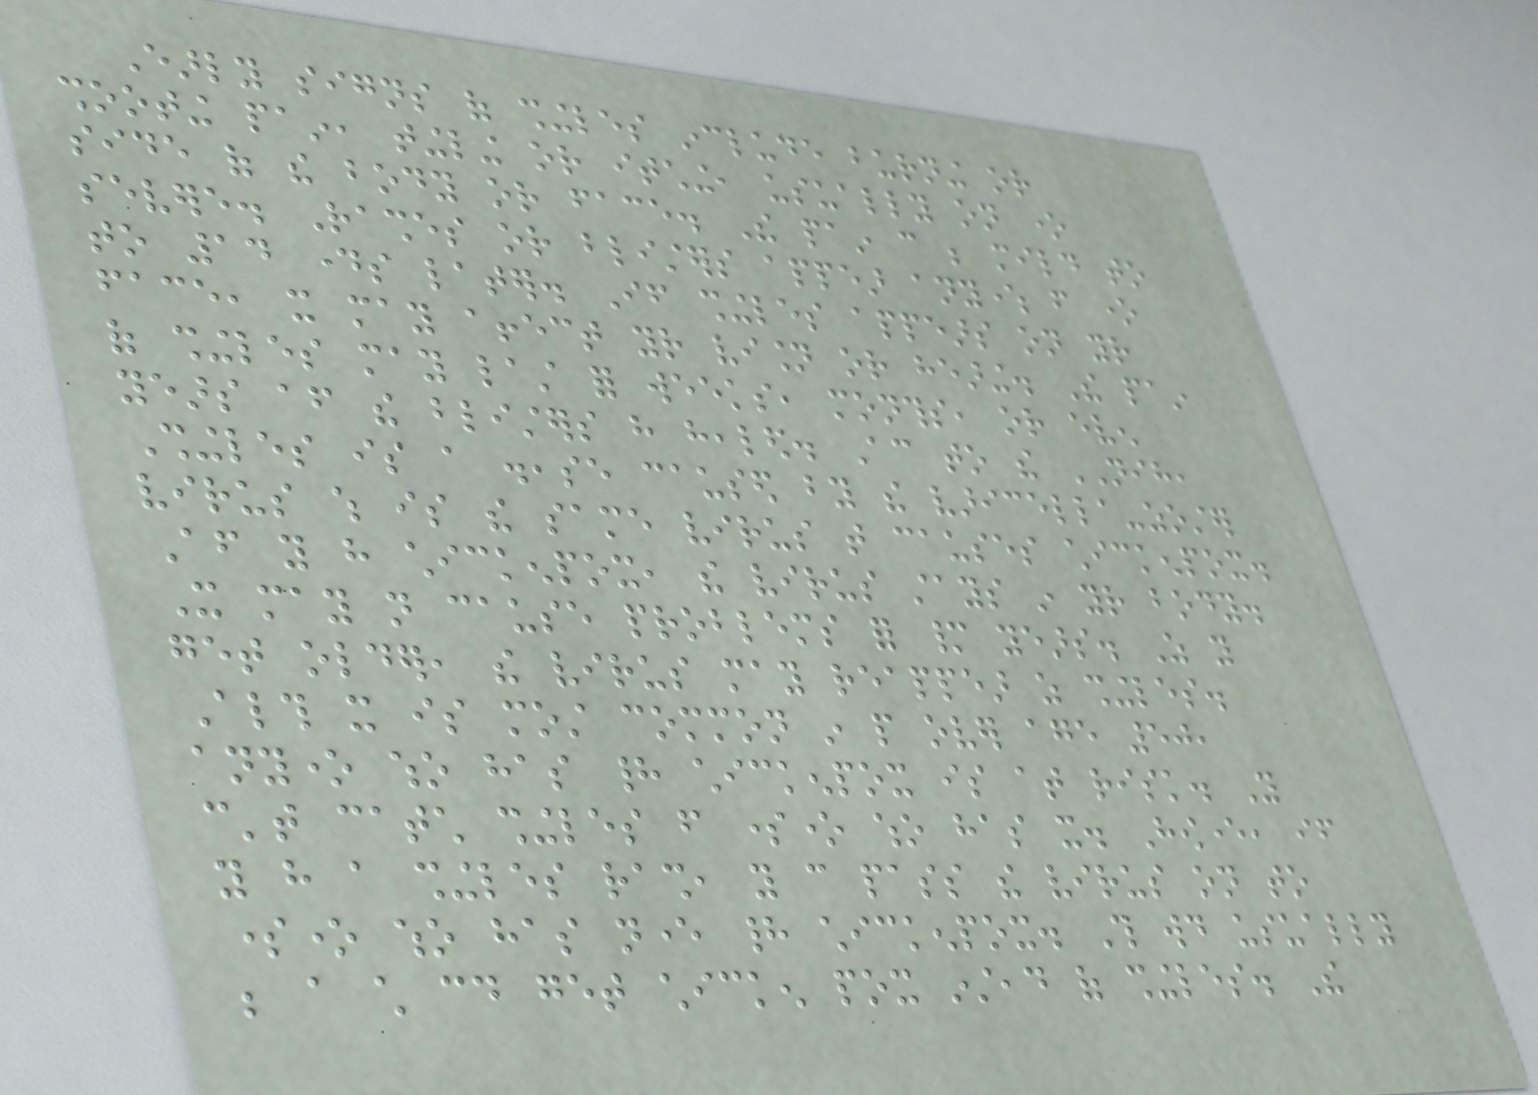Early signs of shingles include burning or
shooting pain, tingling or itching, usually on one
side of the body or face. The pain can be mild to
severe. Rashes or blisters appear anywhere from one
to 14 days later. If shingles appears on your
face, it may affect your vision or hearing. The pain
of shingles may last for weeks, months, or even
years after the blisters have healed. According to the NIH,
Shingles is a disease caused by the varicella-zoster
virus which is the same virus that causes chickenpox.
After you have chickenpox, the virus stays in your body.
It may not cause problems for many years. As you
get older, the virus may reappear as shingles.
Although it is most common in people over age 50,
anyone who has had chickenpox is at risk. You
can't catch shingles from someone who has it. However, if
you have a shingles rash, you can pass the virus on to
someone who has never had chickenpox. This would usually
be a child could get chicken pox instead of shingles. The
